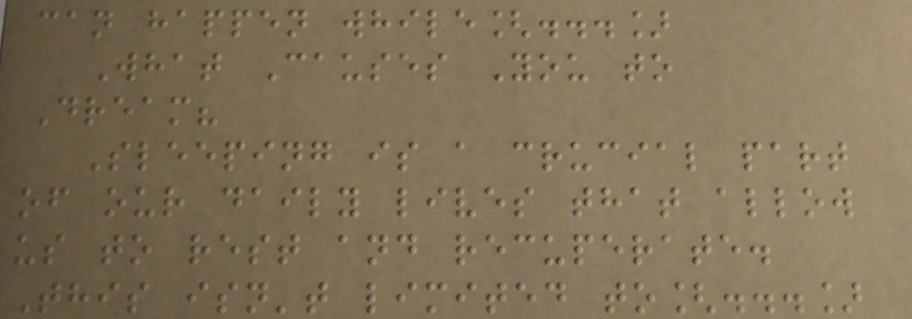can happen while[...]
What Causes You to
Dream?
Sleeping is a crucial part
of our daily lives that allow
us to rest and recuperate.
This isn't limited to[...]
